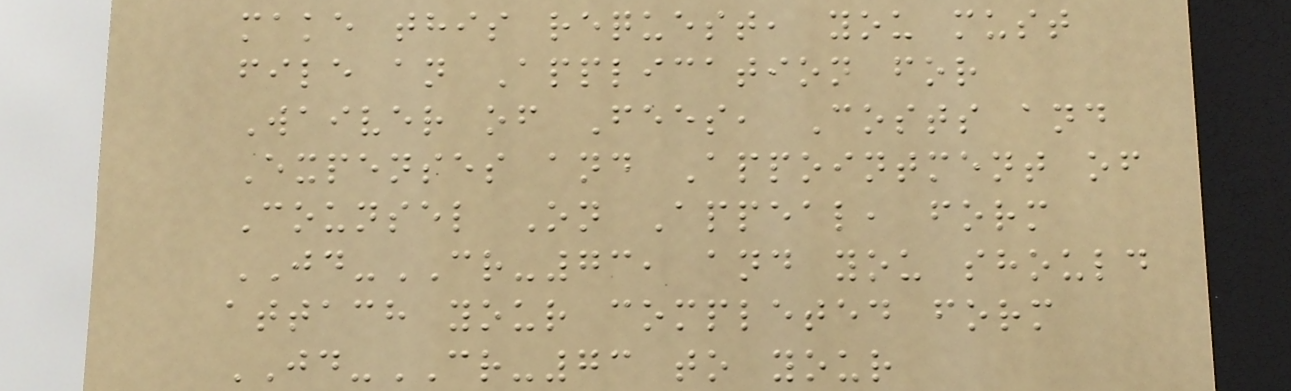make this request, you must
file an Application for
Waiver of Fees, Costs and
Expenses and Appointment of
Counsel On Appeal, form
JD-CR-73, and you should
attach your completed form
JD-CR-73 to your
